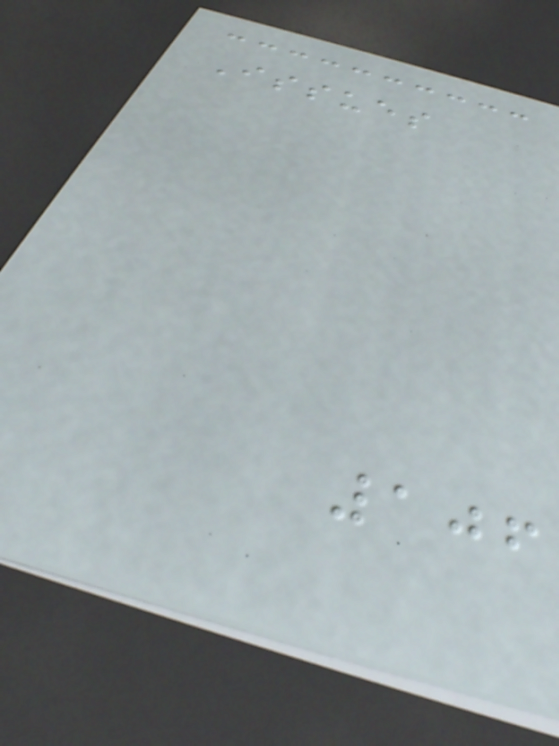Issues
106
